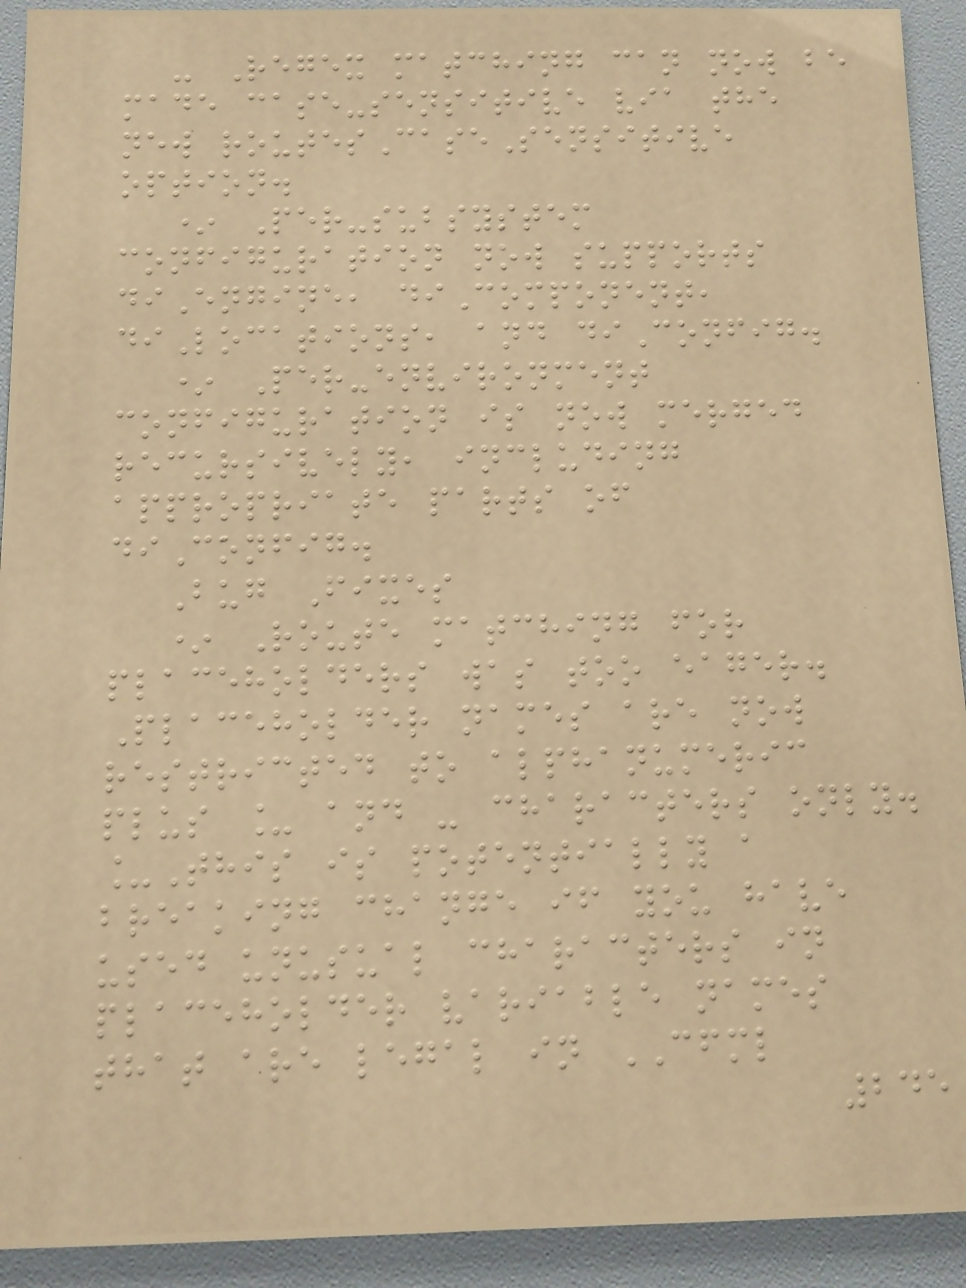- Regex matching can now be
made case-sensitive via the
new routesCaseSensitive
option.
* Per-subsystem
configuration now supports
diEngine, diComponent,
diLocations, and diConfig.
* Per-environment
configuration is now merged
recursively, including
appropriate parts of
diConfig.
Bug Fixes
* Route matching for
placeholders was too eager.
Placeholder names are now
restricted to alphanumeric
plus _ and - characters only.
_This is potentially a
breaking change if you have
used unusual characters in
placeholder variable names
that are legal in CFML
245
